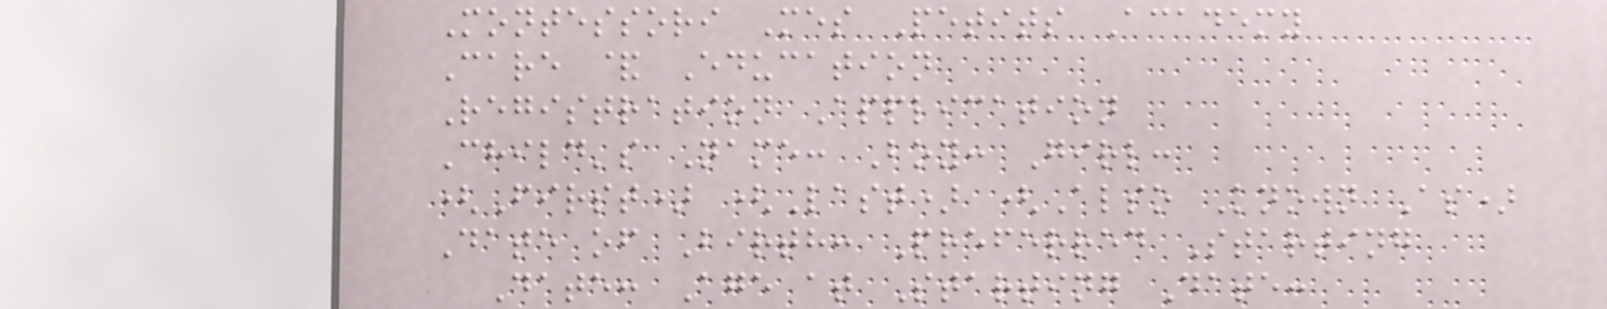Montessori Mes Petits Academy
Care & Education
Registration Application
Child's Name: Boy: Girl:
(First) (Last) (Also Known As)
Date of Birth: Preferred Starting
Date: Age at Starting Date:
